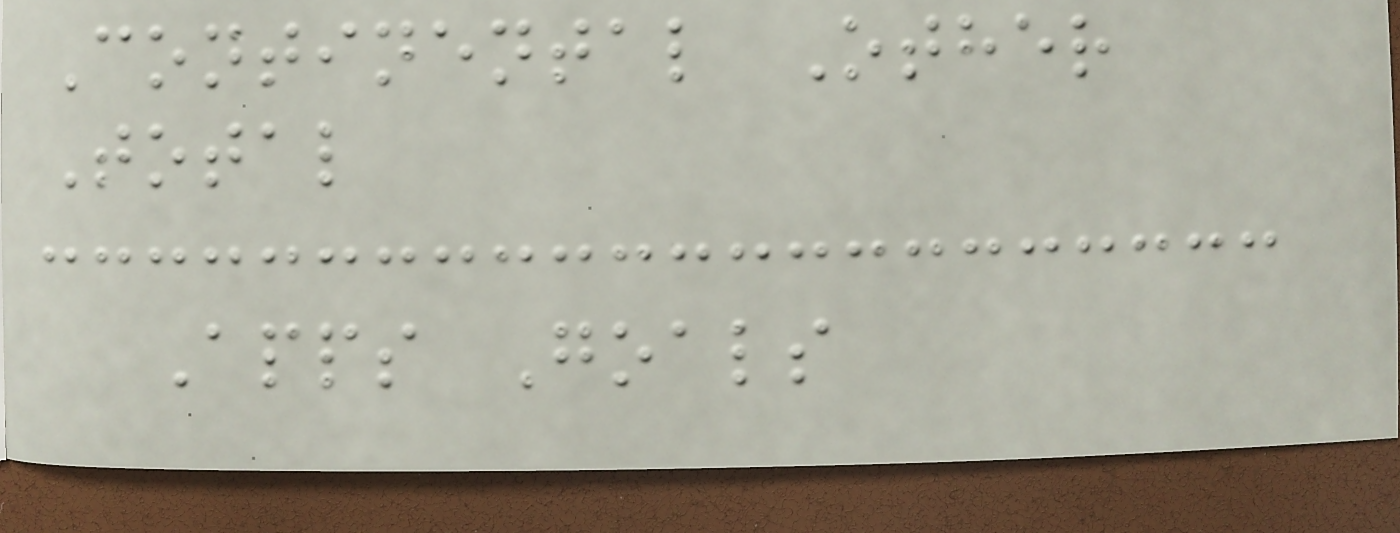Continental Other
Total
Apps Goals
